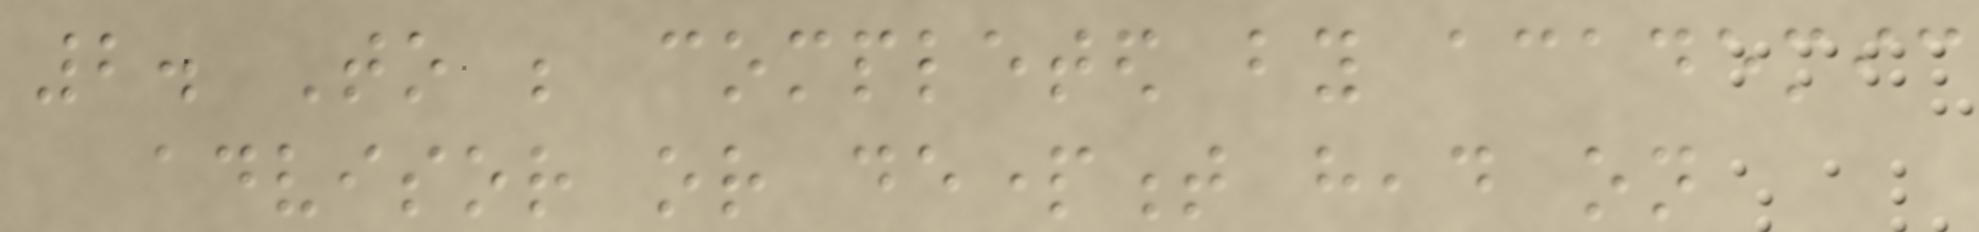2. To be completed by academic
advisor or department head on
